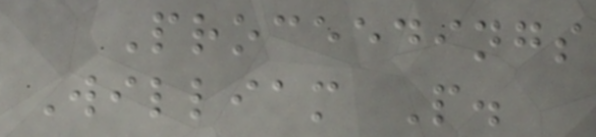Proceedings
William P.
